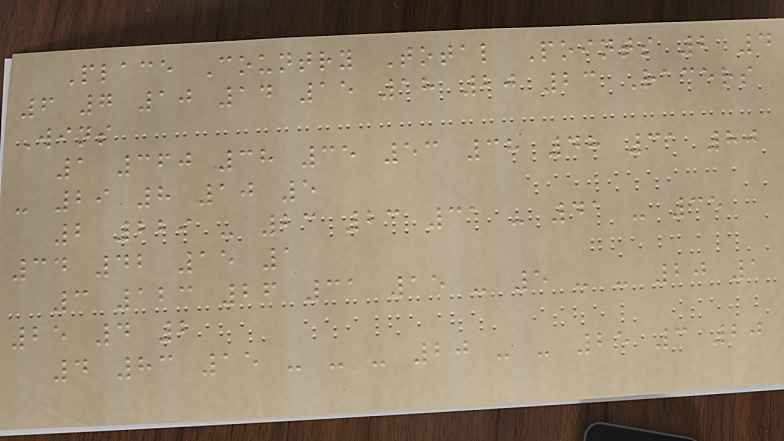Place Country Total Points 2 4
6 7 10 14 15 18 20 23 Racers
Wins
1 360 38 35 53 38 48 31 80
- 29 8 10 5
2 229 - 23 23 31 - 41 - 35
34 42 15 1
3 123 26 31 15 - 5 - - 20 1
25 4 2
4 83 15 - - - 20 - - 25 3 20
